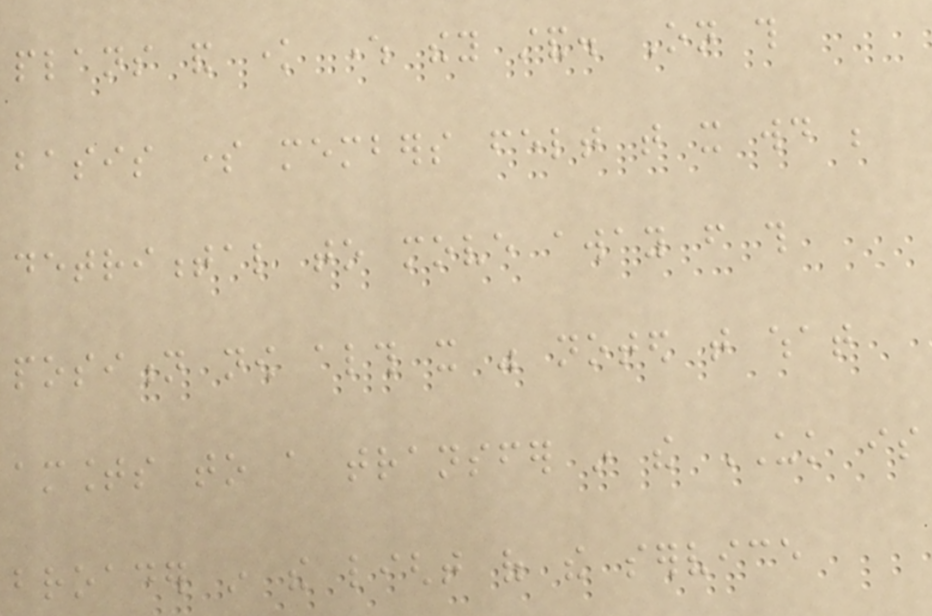plans and know where they stand. On this
basis some members felt that it would be
detrimental to move away from this
position now although it was noted that what
amounts to a transfer in the UK is
broader in the light of the service
